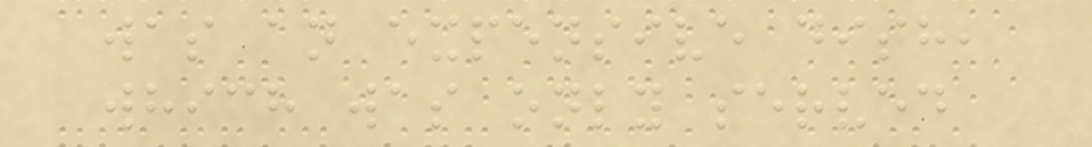was an expensive dish,
which was only served
